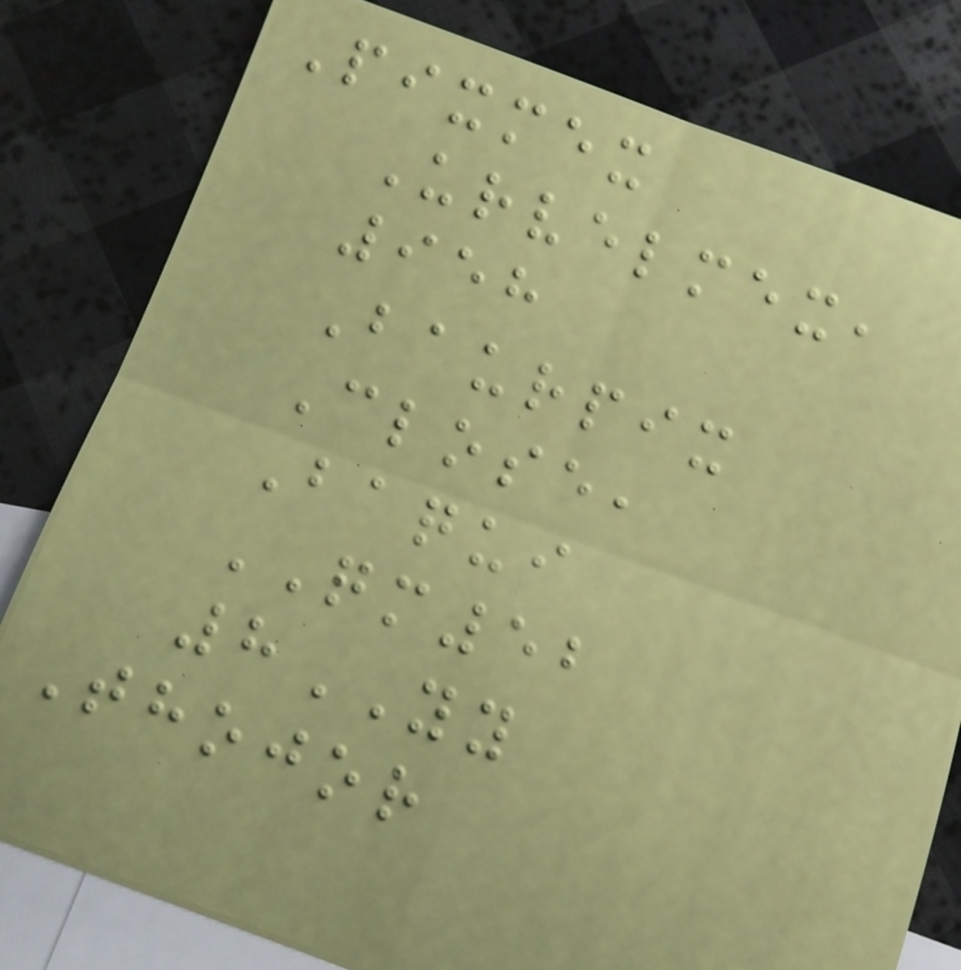Pixmex
Urvelmex,
958
Baurpix
Close,
Baqui
QM52
8YY
Thojor
